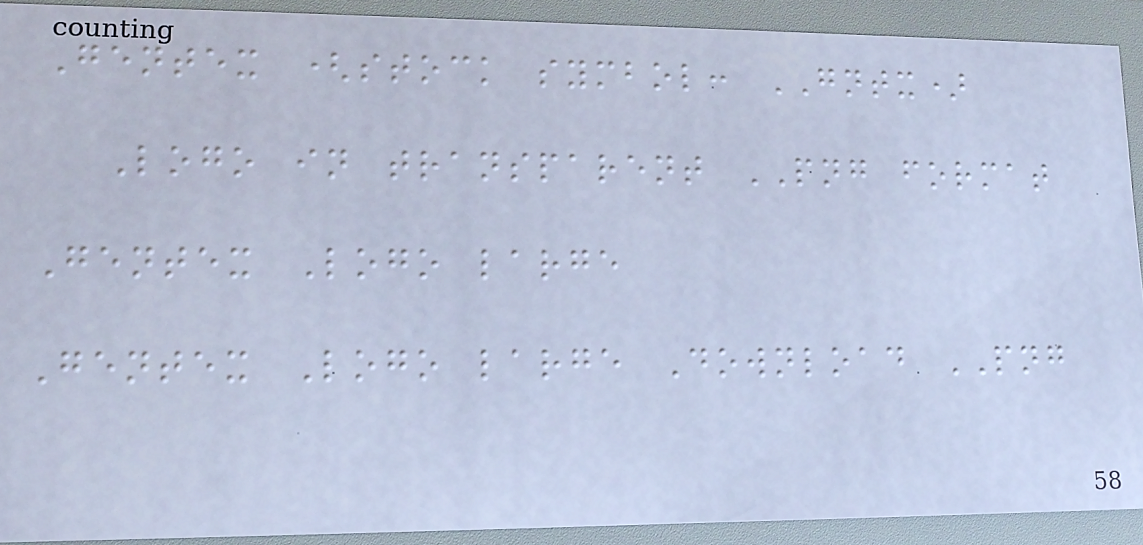Gentex (stock symbol: GNTX)
Logo in transparent PNG format
Gentex Logo large
Gentex Logo large Download PNG
